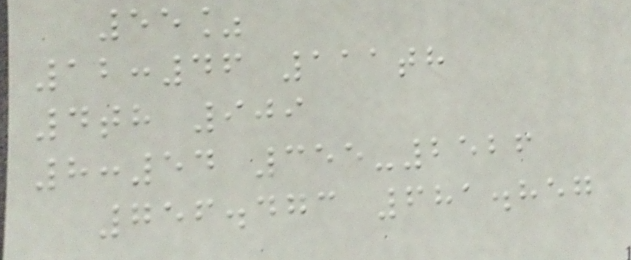55%
12:46 111th
4th 909
8:54 355-2526
756.473 681.857
